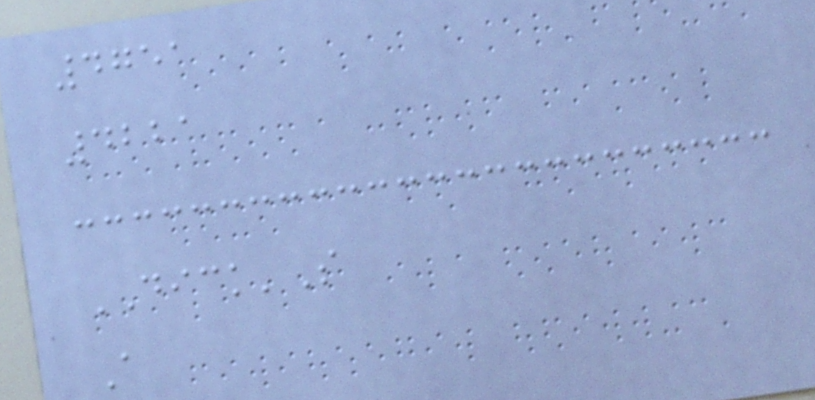4751
4221
DICK'S
A
